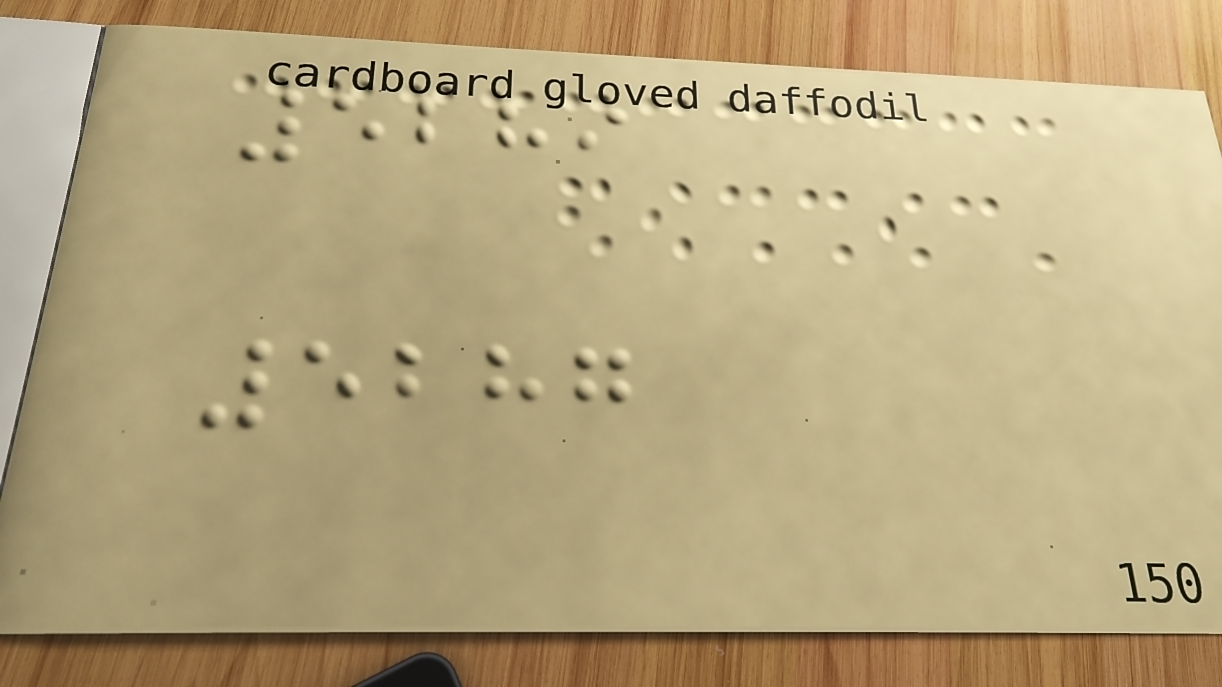5289
5287
